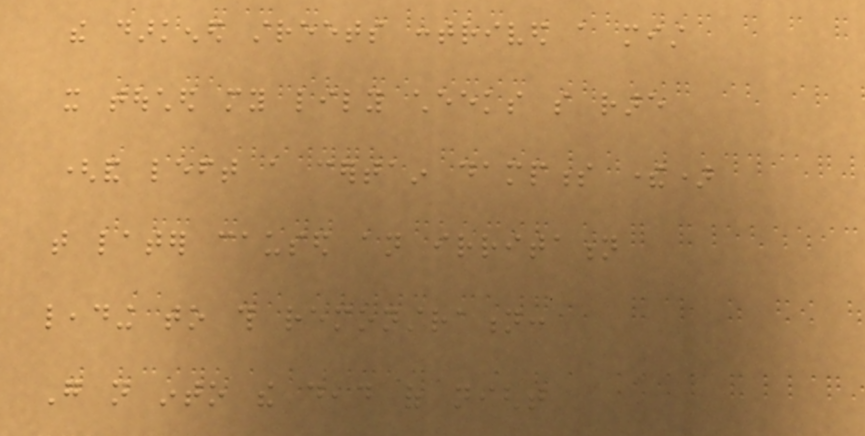the darkened streets contrived a mist
it touched my lily cheeks so rare
(and left a certain dampness there)
that later caused an irritation
leading to this remonstration:
Go not into the dead of night
